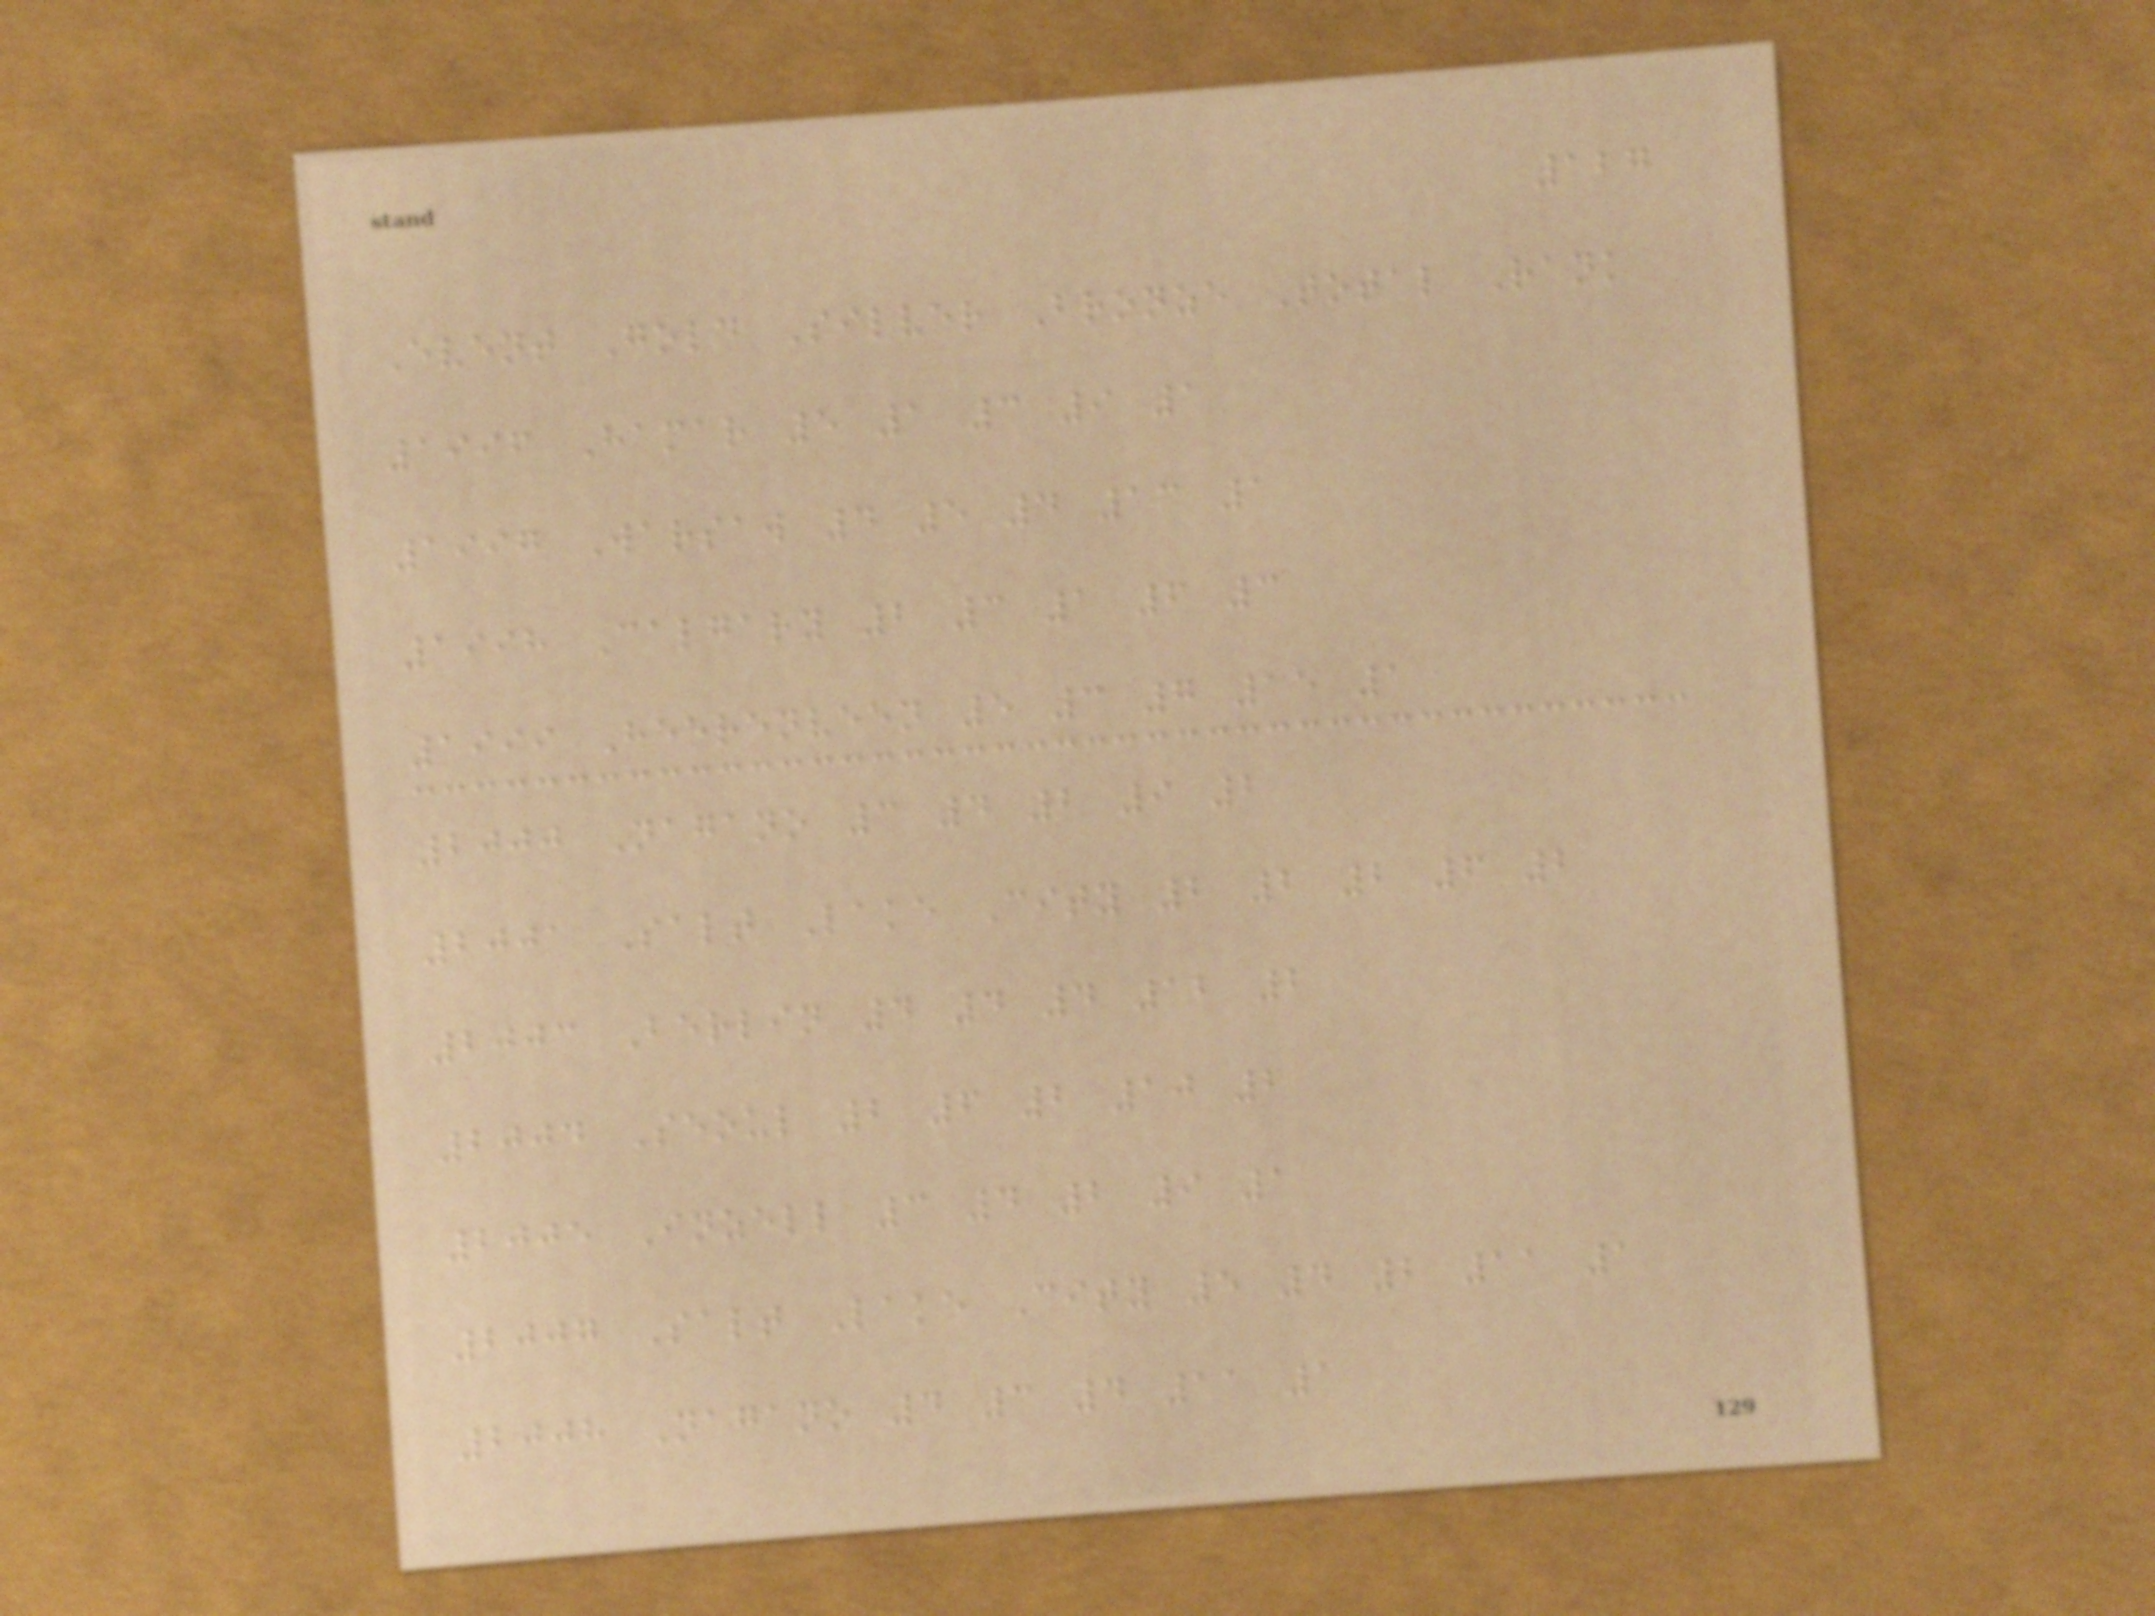127
Event Gold Silver Bronze Total Rank
1996 Hamar 5 1 3 9 1
1997 Warsaw 4 5 4 13 1
1998 Calgary 2 3 1 6 3
1999 Heerenveen 5 3 7 15 1
2000 Nagano 3 4 2 9 2
2001 Salt Lake City 2 2 2 6 2
2003 Berlin 4 4 4 12 2
2004 Seoul 2 6 2 10 2
2005 Inzell 3 4 2 9 1
2007 Salt Lake City 5 4 2 11 1
2008 Nagano 4 3 4 11 1
